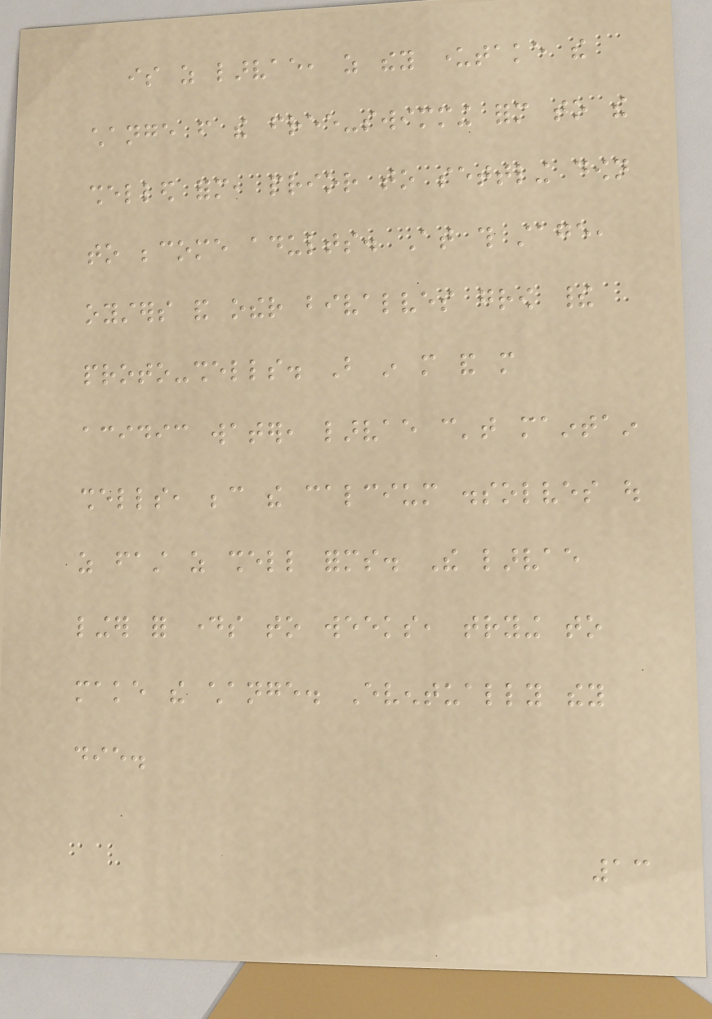is as larvae, as they undertake the
change from the free-swimming form to the
shelled form, prior to settling down
to become adults. At this stage,
oysters and other bivalves grow their
proto-shells. But in more and more
acidic water, larvae can't maintain
shells, because the calcium dissolves out
as fast as shell forms. The larvae
linger for days to weeks, trying to
make the change. Eventually they
die.
13
